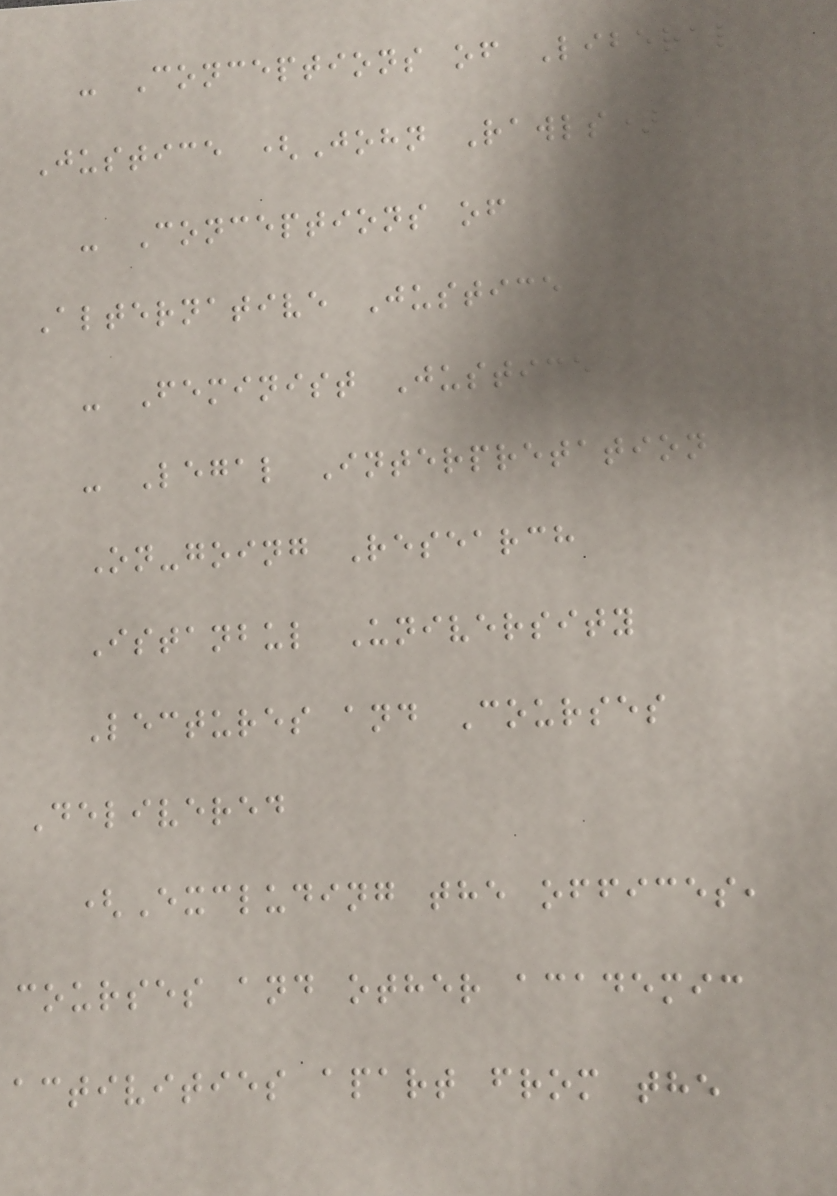- Conceptions of Liberal
Justice (John Rawls)
- Conceptions of
Alternative Justice
- Feminist Justice
- Legal Interpretation
On-going Research
Istanbul University
Lectures and Courses
Delivered
(Excluding the offices,
courses and other academic
activities apart from the
